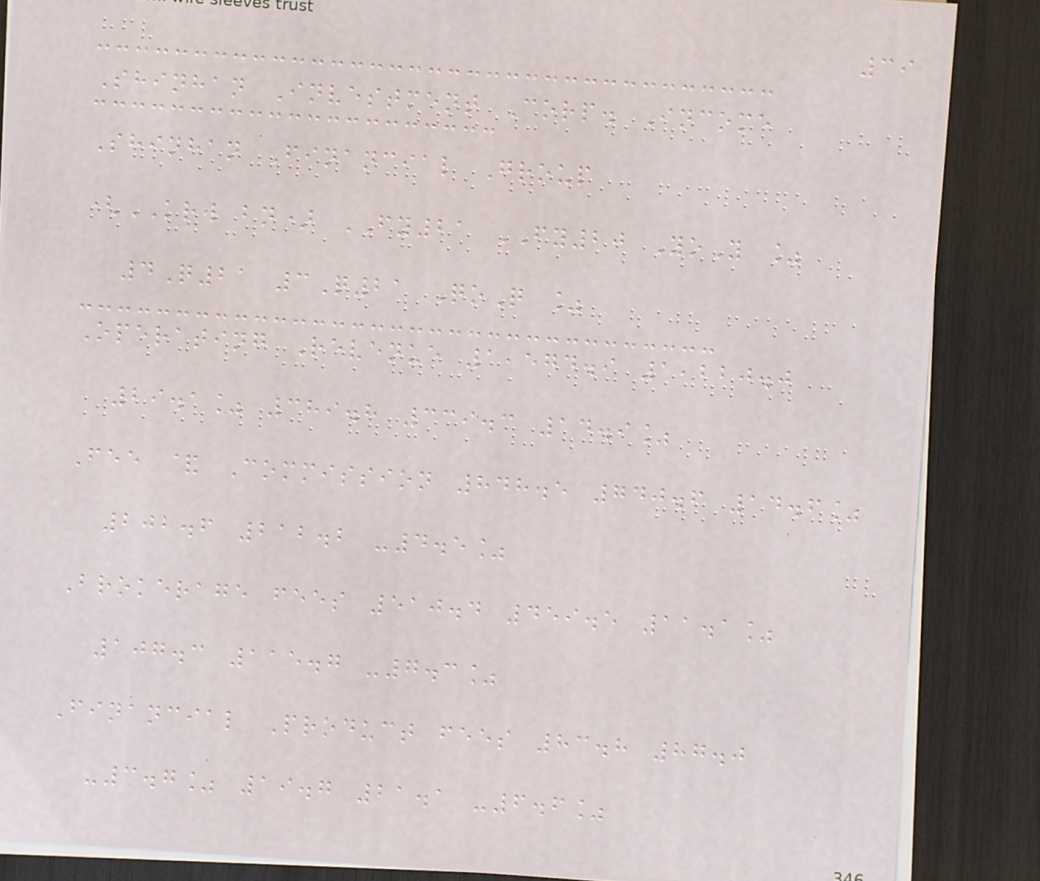39
Shinhan Investment Corp. Income
Shinhan Financial Group
(KRW bn) FY21 FY20 YoY %
4Q21 3Q21 QoQ %
Operating Revenue 1,574.9 1,220.0
29.1% 389.8 339.3 14.9%
Fee & Commission 848.5 740.6 14.6%
202.6 212.2 -4.5%
Brokerage fees 510.4 459.5 11.1%
107.3 115.7 -7.3%
Financial Product fees 83.8 87.0
-3.7% 19.7 21.1 -6.6%
